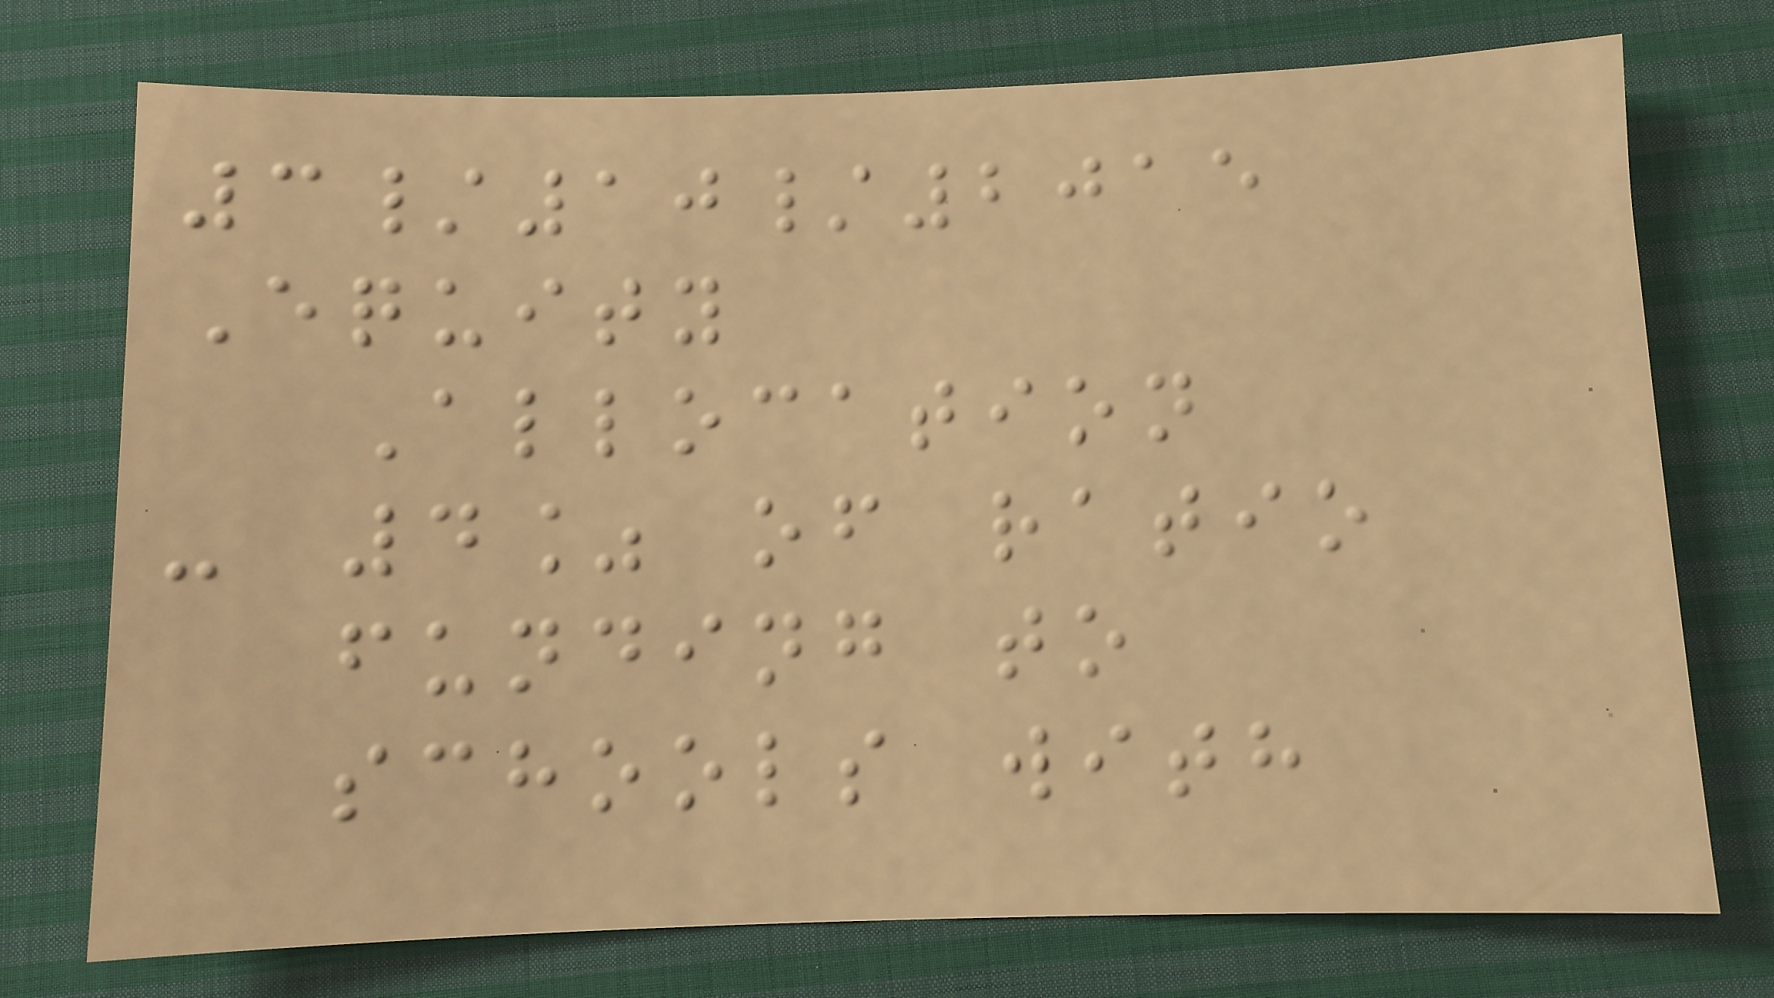3/10/2015
Equity
Allocation
- 4% of ratio
funding to
schools with
